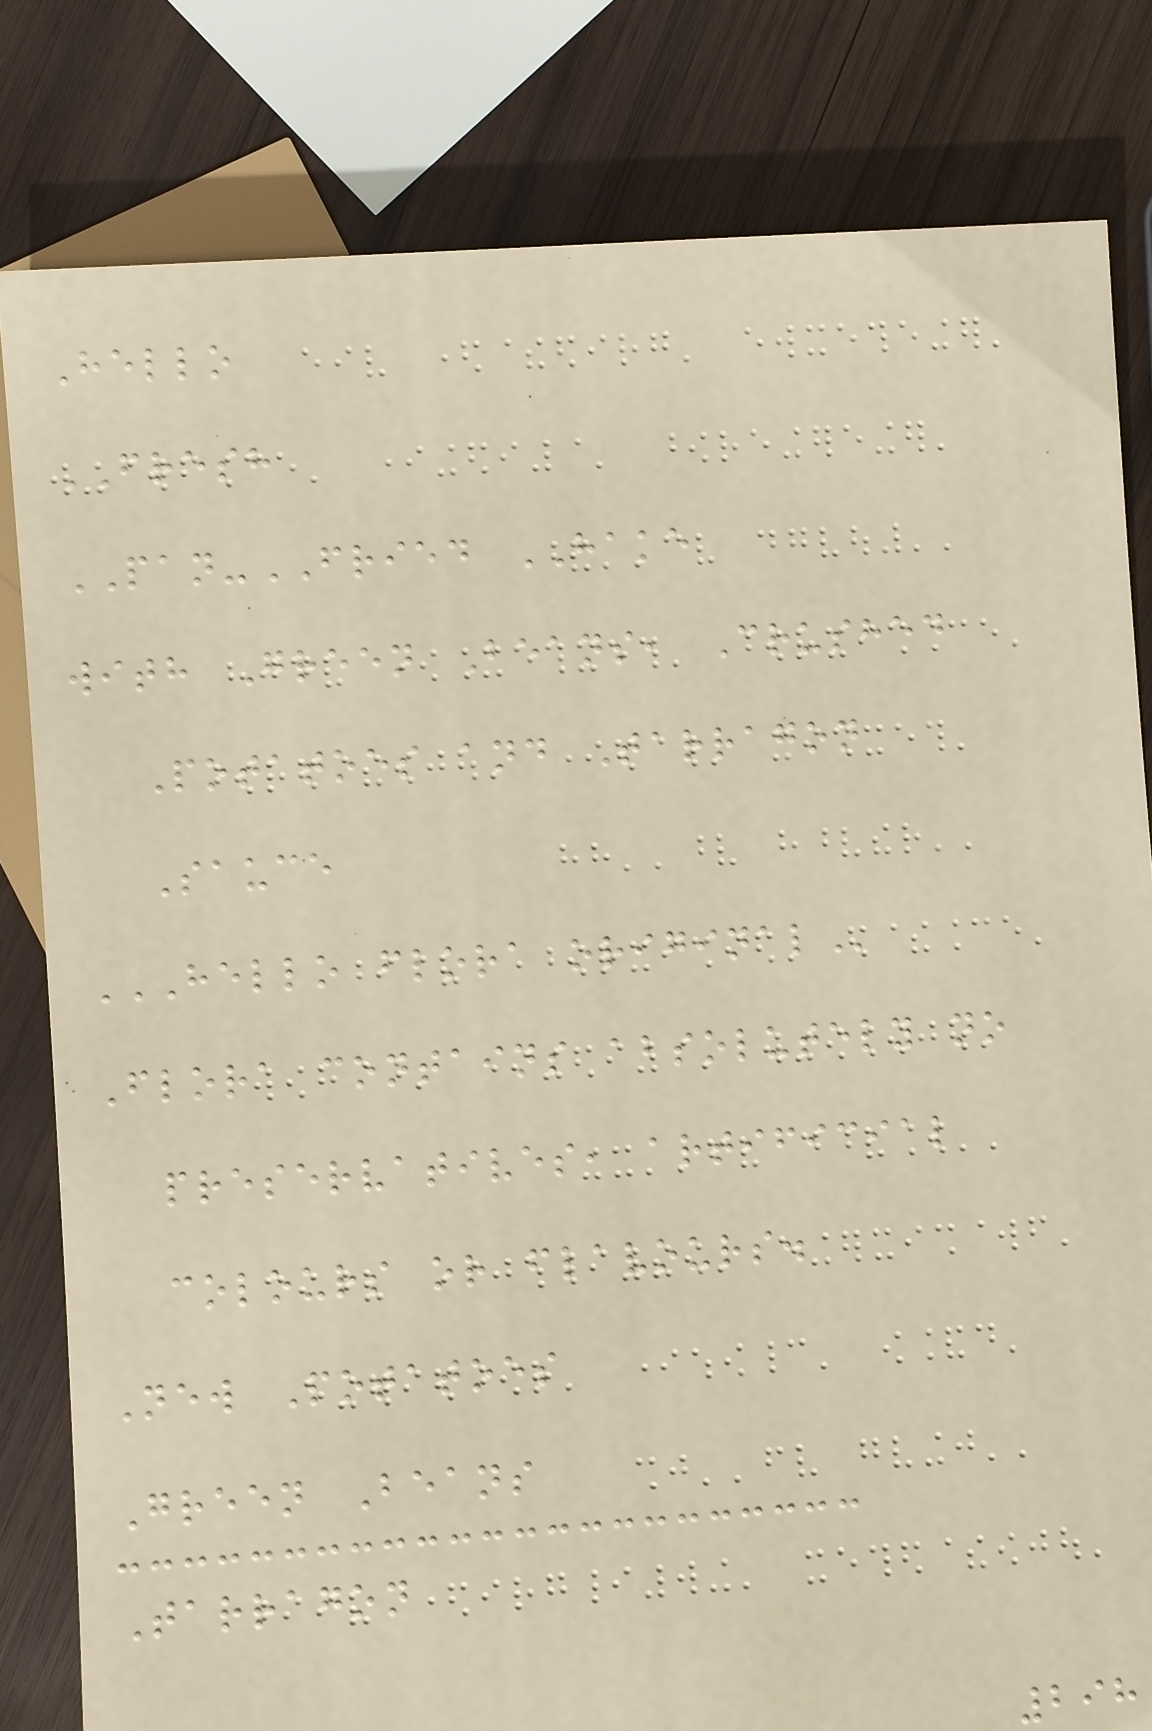Hello
FRESH
PAN-FRIED HAKE
with Green Beans, Crushed
Potatoes and Tarragon
Sauce
HELLO FLORA ORIGINAL
Flora contains absolutely no
preservatives, artificial
colours or flavours.
New Potatoes
Green Beans
Tarragon
298
